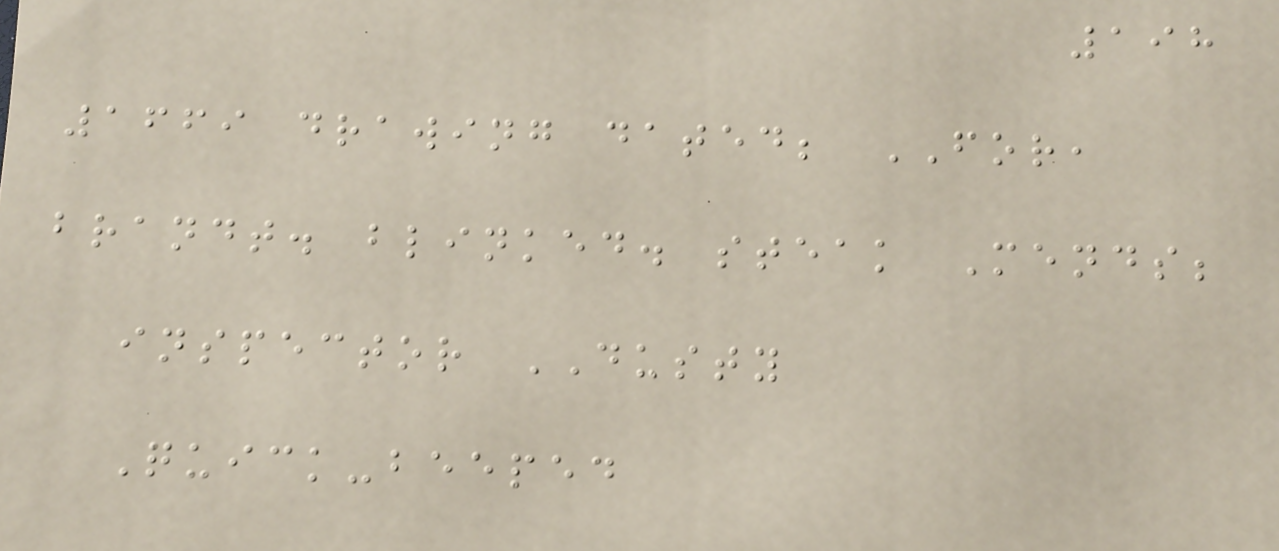198
1669 drawing dated; FOR,
brandt. blinked. steak Mends;
inspector DUSTY
Quick-beeped
